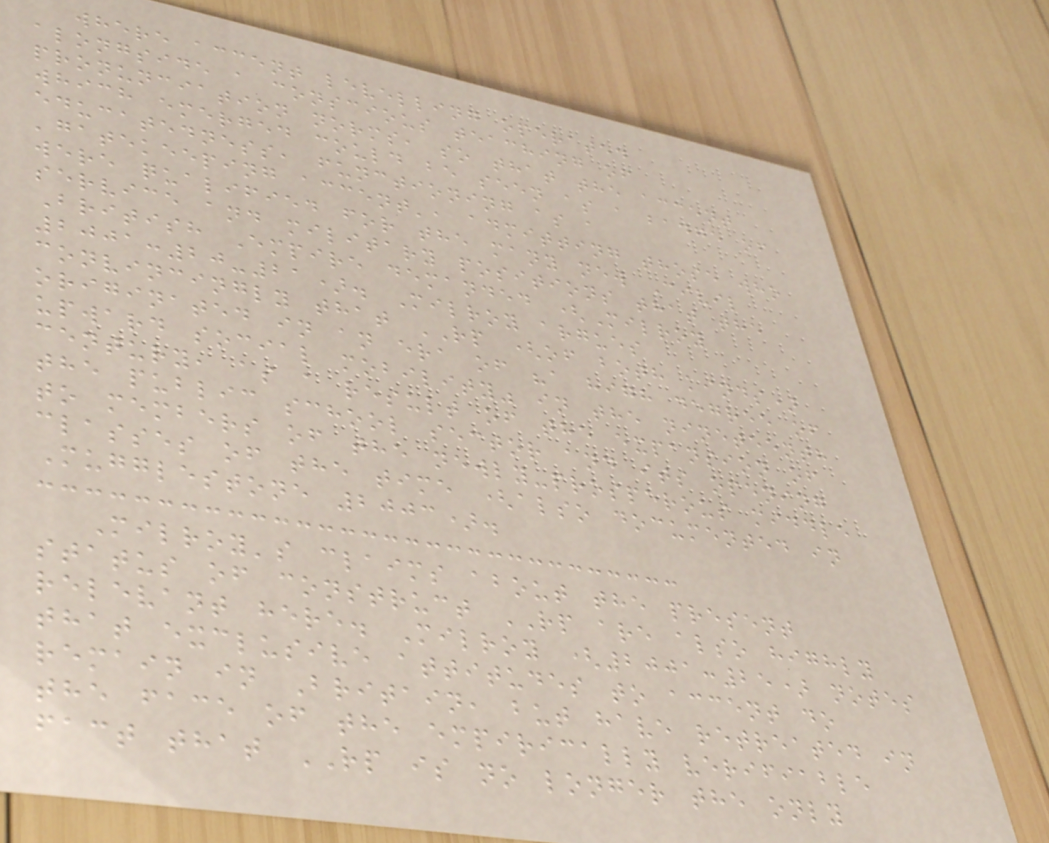where accent levelling operated
alongside a conscious teaching of
pronunciation norms, so that the accent
which emerged could be seen as a badge of
educatedness, functioning as a
'gatekeeping accent', admitting those who
were qualified for the many new Civil
service and military positions that the
British Empire demanded (Milroy
2001:20-21). Milroy argues
convincingly that RP (of both kinds)
originated in an era of "a high degree of
upward social mobility" in the nineteenth
century, as a result of the expansion of
the public school sector and its opening
to members of the newly-prosperous middle
classes of the time (also documented in
Mugglestone 2003).
Milroy's claims about the present
status of construct RP are also highly
relevant here. Milroy (2001:25) notes
that exclusive attitudes to accent do
remain in Britain, but have retreated in
the face of the empirically verifiable
fact that RP is no longer the only
